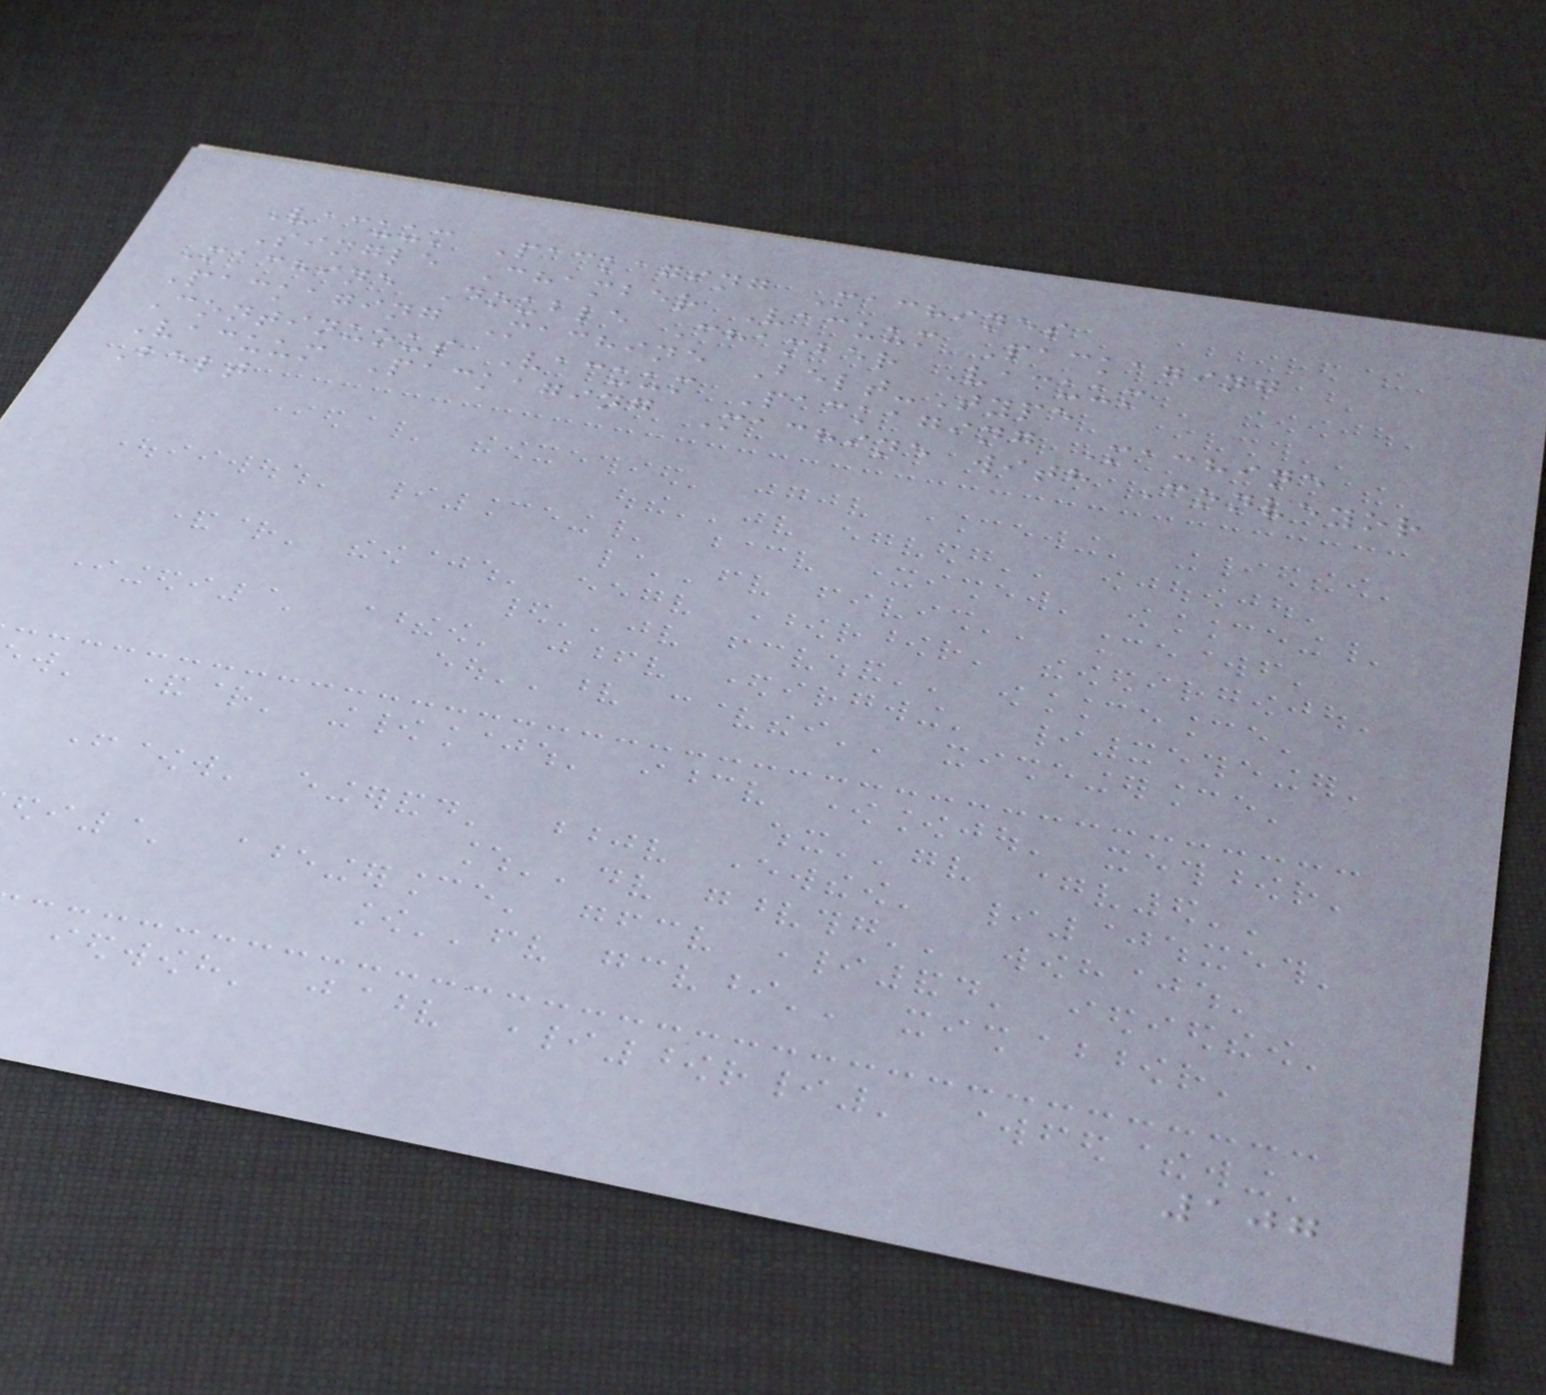Vacuum Packaging Machines
Single Chamber Vacuum Packaging
Machine Double Chamber Vacuum
Packaging Machine Belt-Type
Continuous Vacuum Packaging Machine
Vacuum Packaging Machine with Conveyor
Belt
107
